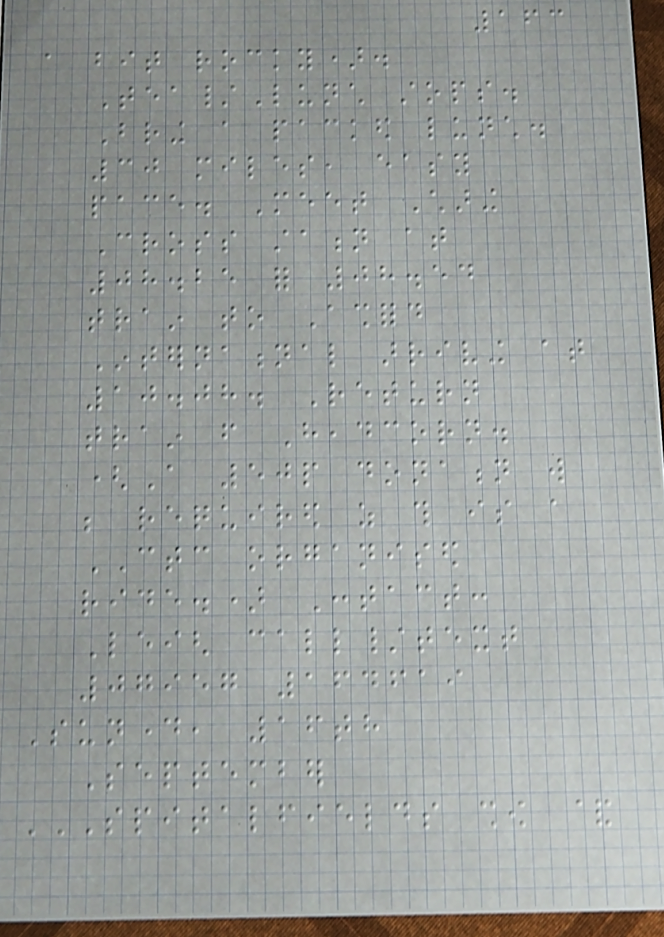163
a bit rocky).
Tea/Lunch stops.
Bring a packed lunch.
30 miles, easy
pace. Meet Charing
Cross station at
08.25 for 08.54
train to Ashford
International arriving at
10.08. Return
train from Headcorn.
(A 50p donation will
be required as this is a
CTC organised
ride.) Contact:
Leigh call/text
07957 164619
Sunday, 16th
September
SPITALFIELDS SHOW &
